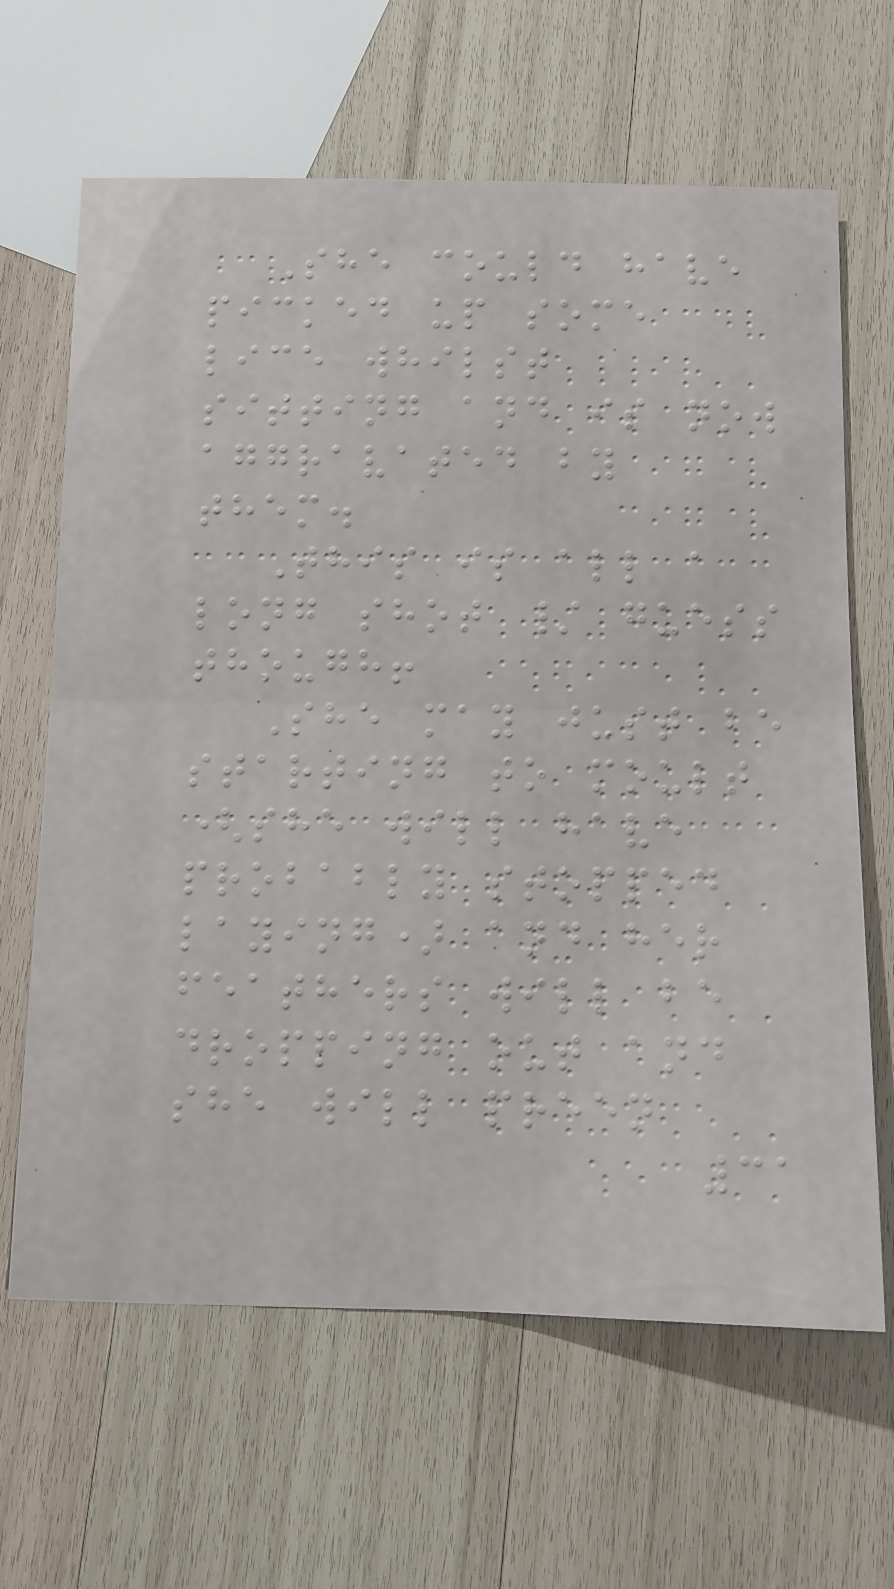She could have
picked up some
lice whilst
sitting and is now
aggravated by
them.
This is all a
long shot / guess
though!
She may just be
starting to moult
(she will have
probably stopped
laying) and her
feathers will be
dropping out and
she will preen
31
